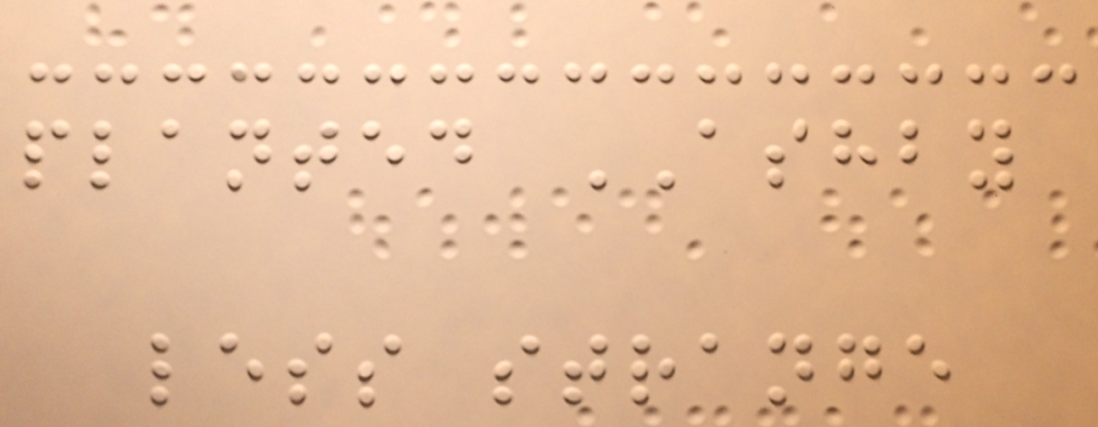planted ASHBY
less strange
